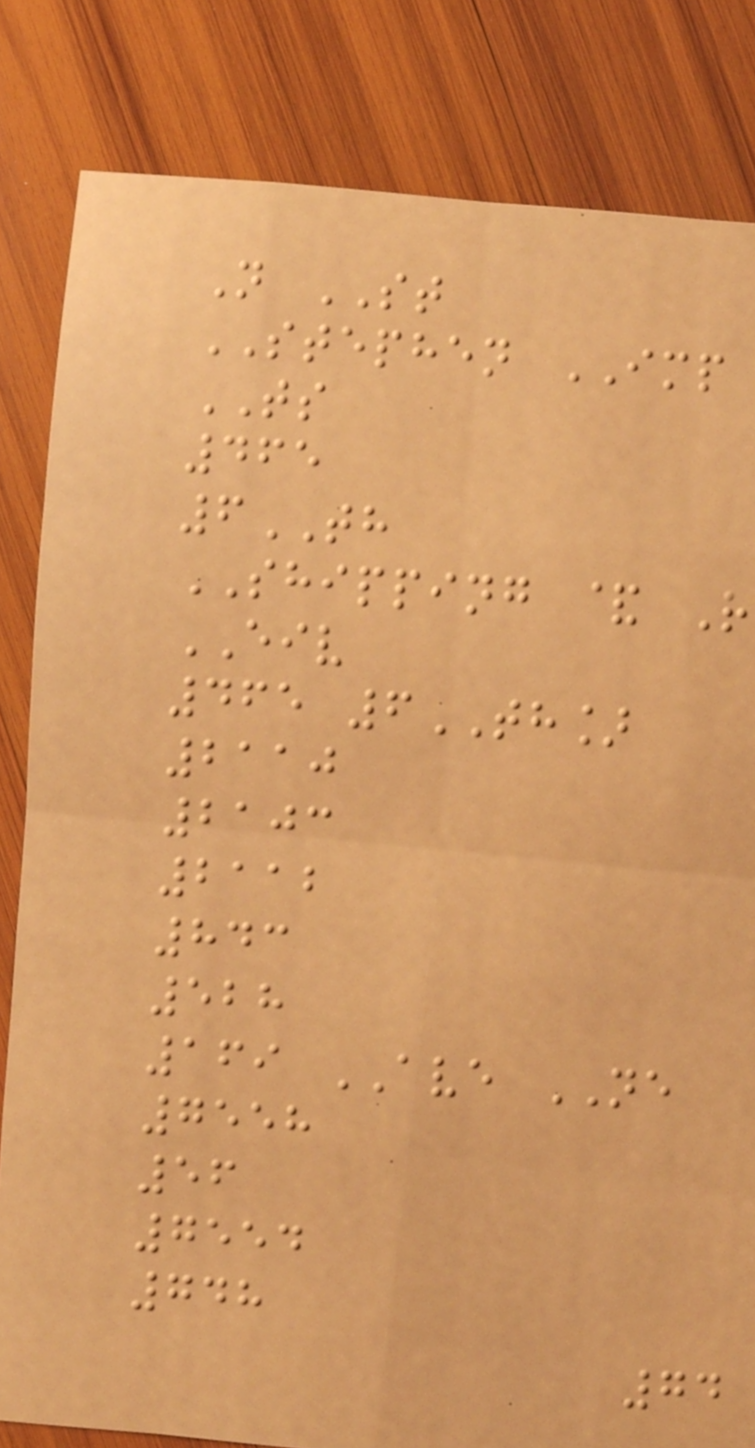N ST
STEPHEN IMP
TS
465
6TH
SHIPPING & R
EIV
465 6TH]
2110
2103
2112
843
528
169 AVE NE
7558
56
7554
748
74
